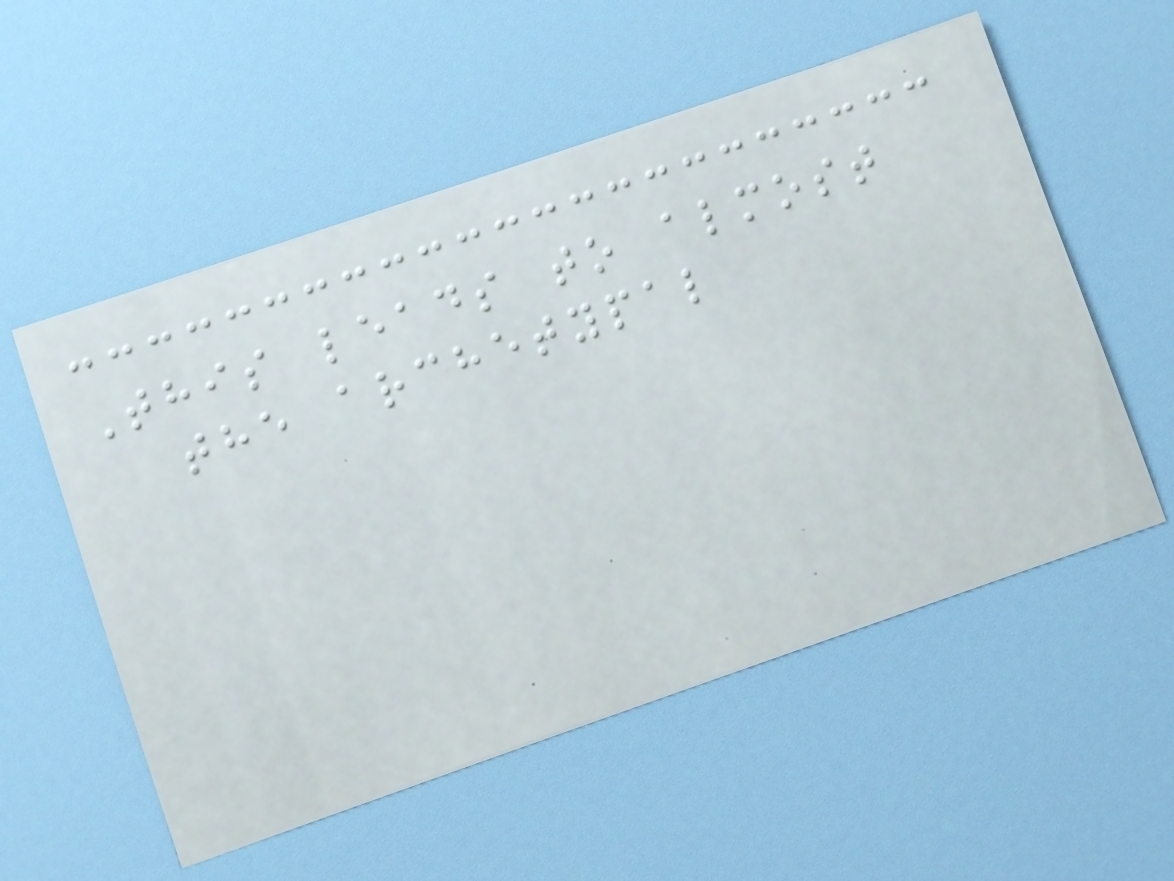This leads to almost
the archetypal
